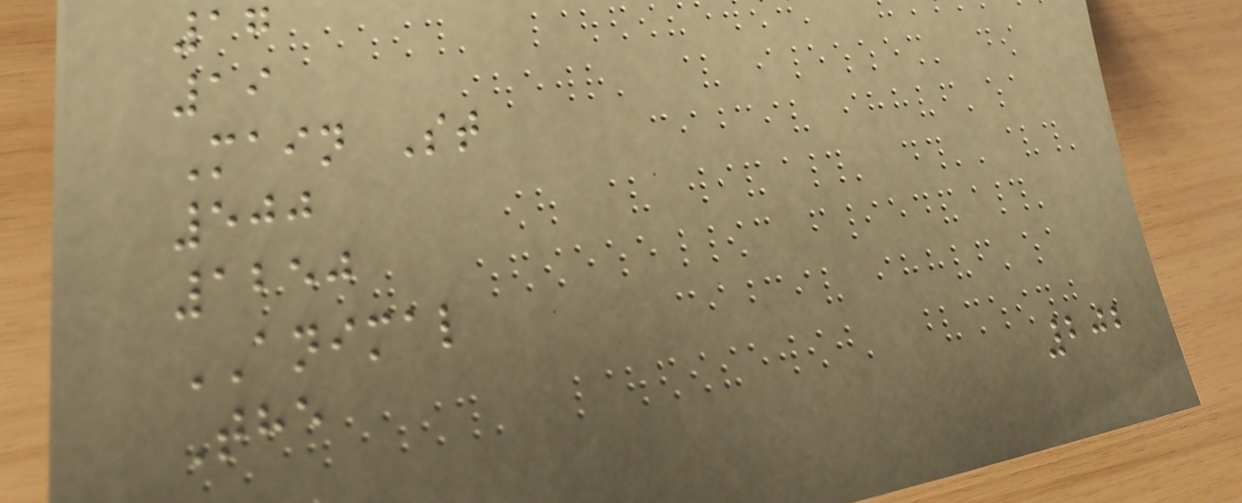17
19
Main St
500
1250
ANIMAL
The
202
